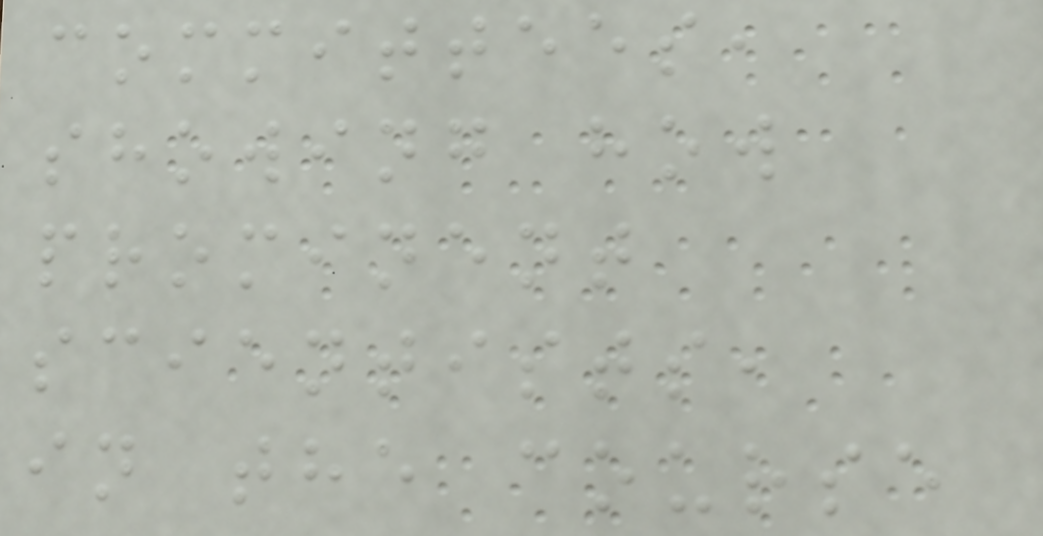committees,
showing how
prominent
scientists,
in the course
